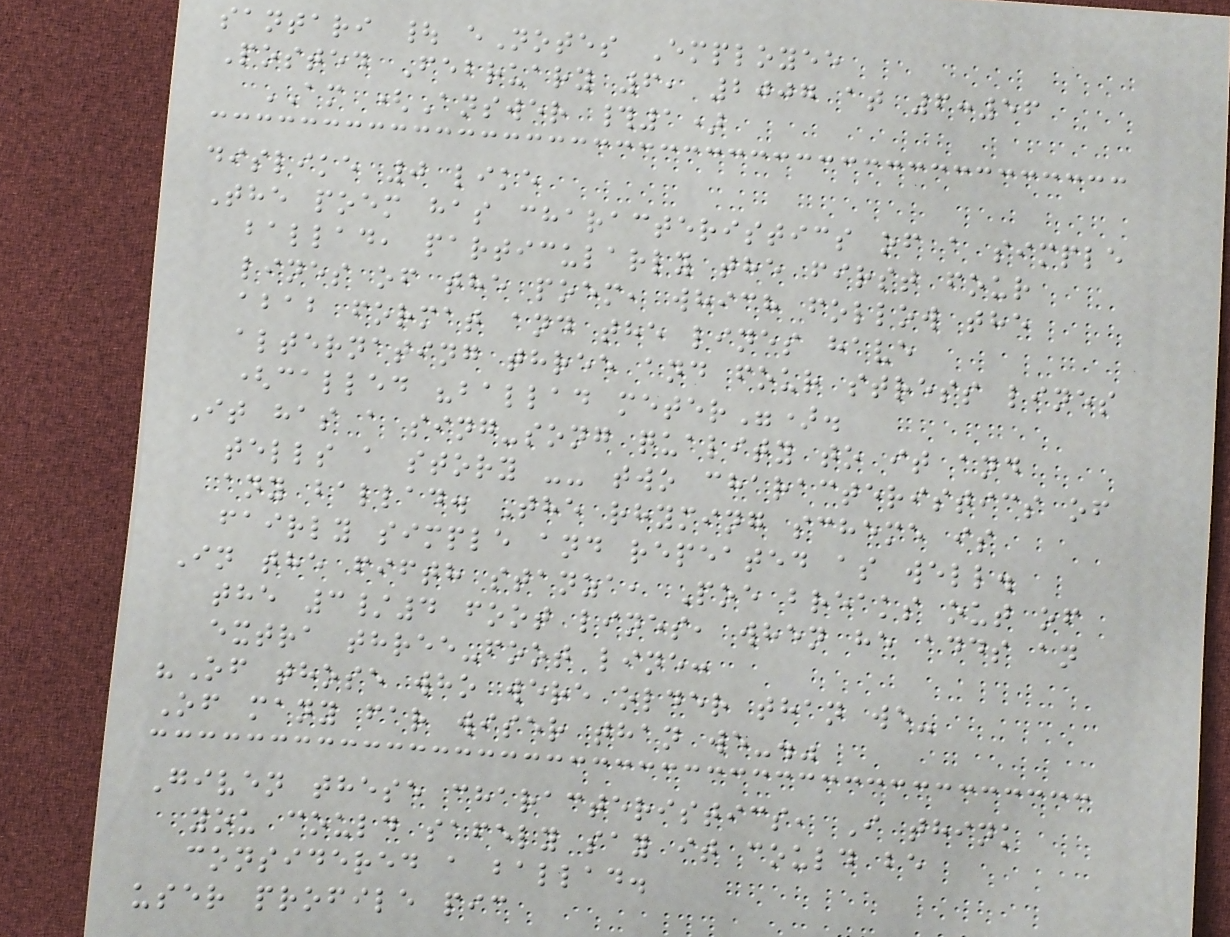santari | eNotes Employee
Posted February 6, 2007 at 6:56
AM (Answer #1)
dislike 0 like
The poem has characteristics of a simple
ballad, particularly the first four
lines of the poem, which follow the
abab format and the lines have
alternating three and four stress lines
(called "ballad meter").
It has a sing-song quality to it and
tells a story -- two characteristics of
any ballad. The rhyming scheme is
fairly simple and repeated as well.
In the fifth stanza, Poe breaks out of
the 3/4 foot lines, when he adds an
extra three-foot line:
"Of those who were older than we-
Of many far wiser than we-."
Given these characteristics, I think
you could safely say it could be
considered a ballad.
user profile pic
